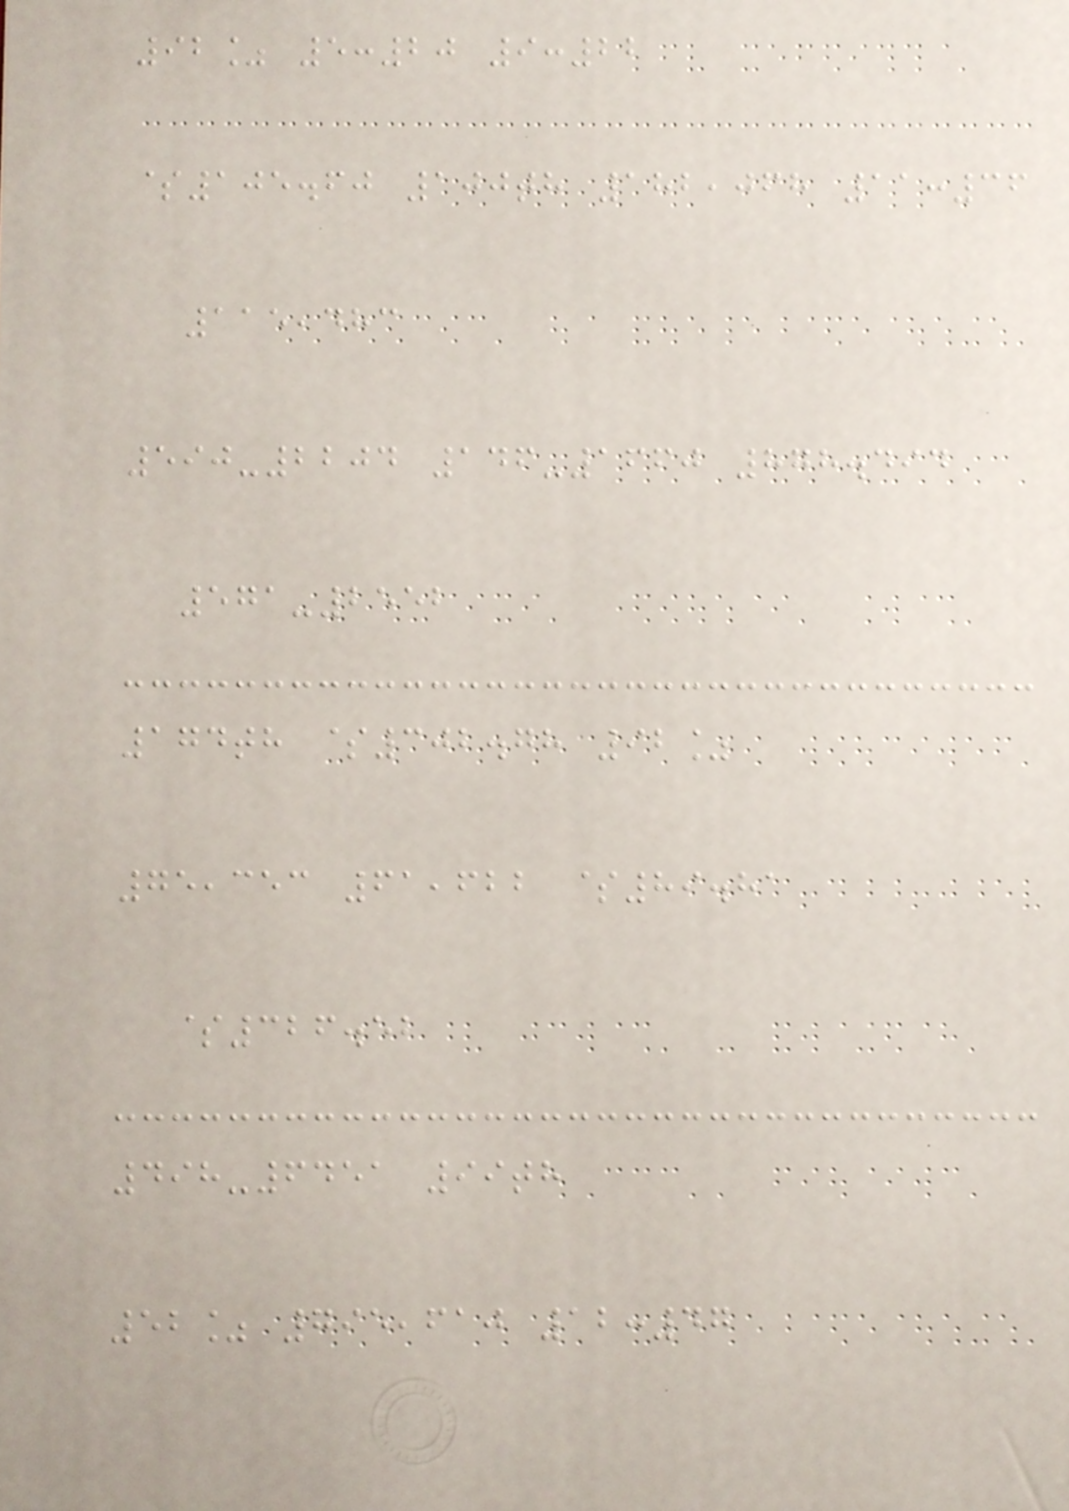92% 5:20 9:22
$105.60 100th 182,068 11:36
115,483
590-2204 146-1660 878.494
571-2552
174th $302.78 92%
75,353 61,622 $89.81
$326.52
498-6451 99th
52% 795,610 12:47
